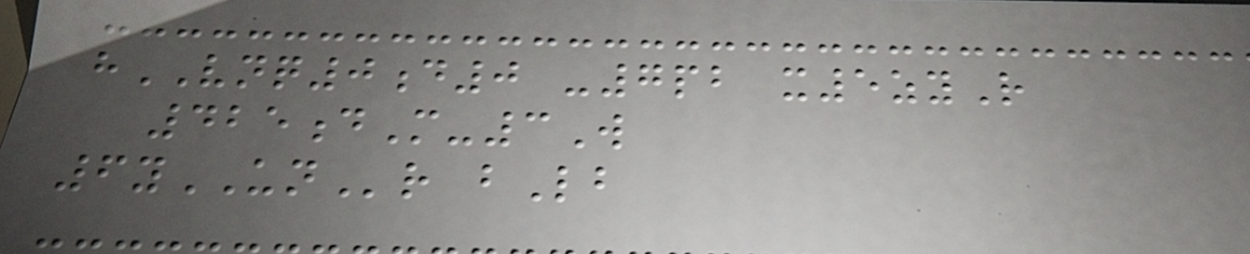hVNQ0d0 -7pb x5zyR
425dM-3W
6yUNr bLb
